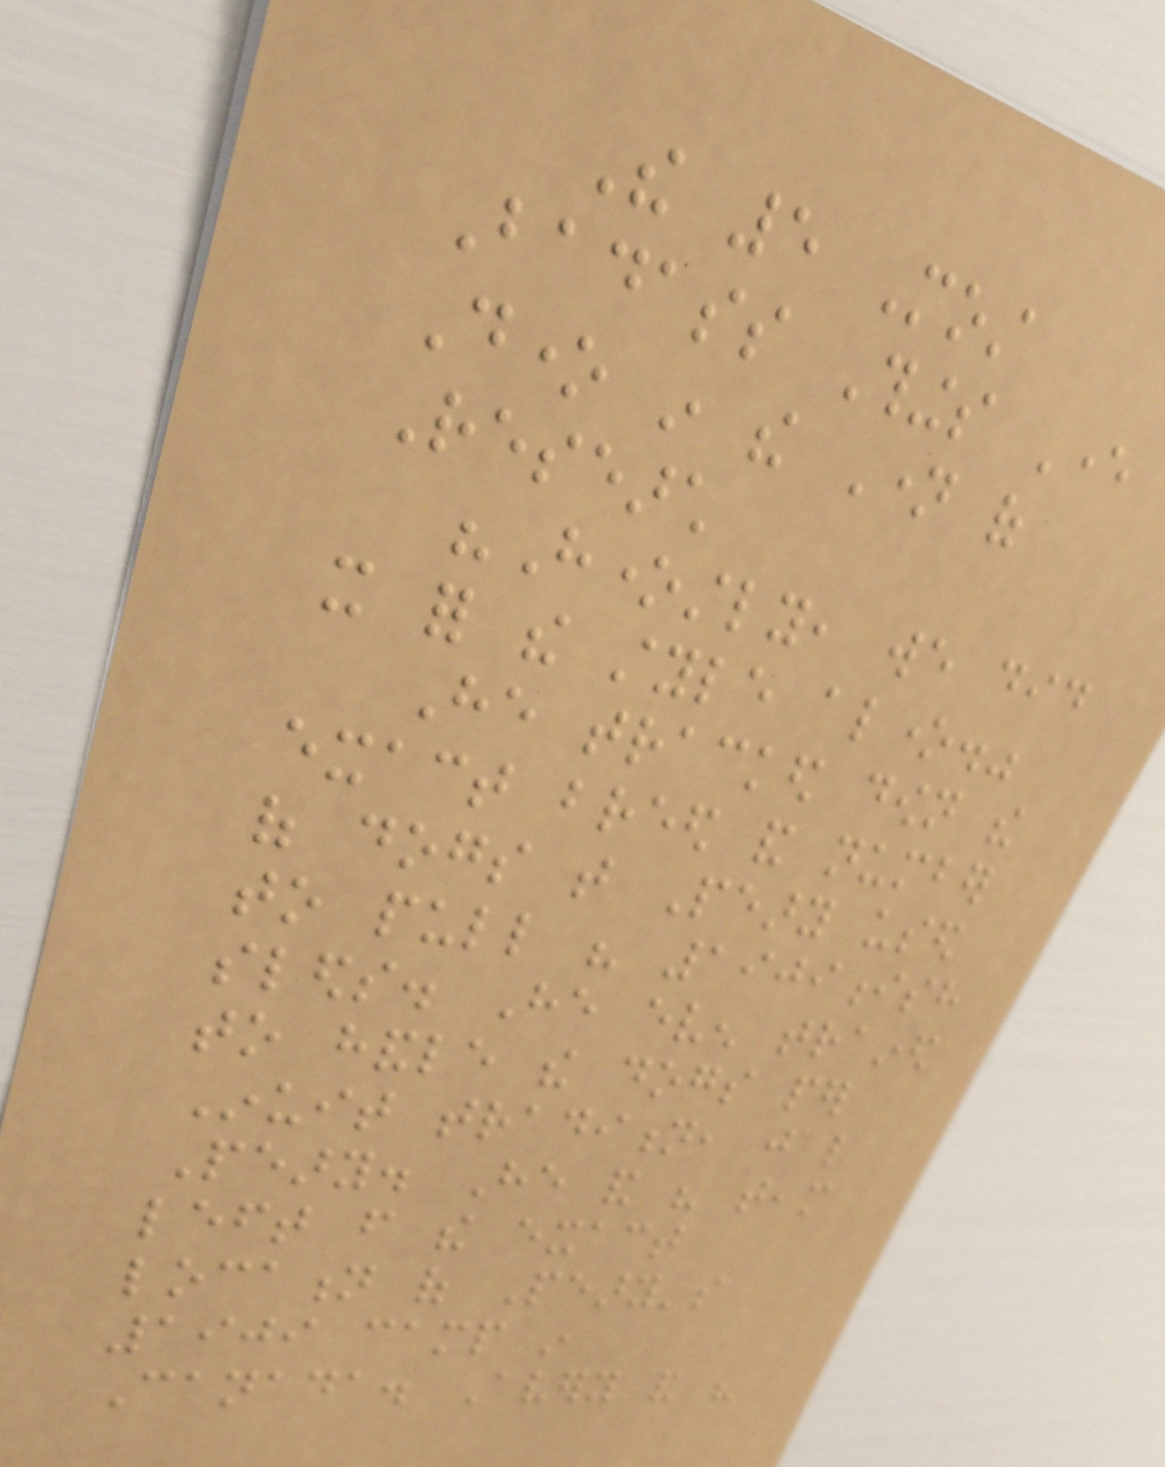The 5 Most
Badass Things Ever
Done in the Name of
Research
"Honestly, we did
it for the style alone."
He tracked down the
exact breed and number
of dogs that Peary used
to pull his 1909ish
sleds. He even trained
to handle the dogs per
Inuit tradition, just like
Peary. He and his team
left from the exact
location of Peary's
1909 camp in
Canada. Avery and his
